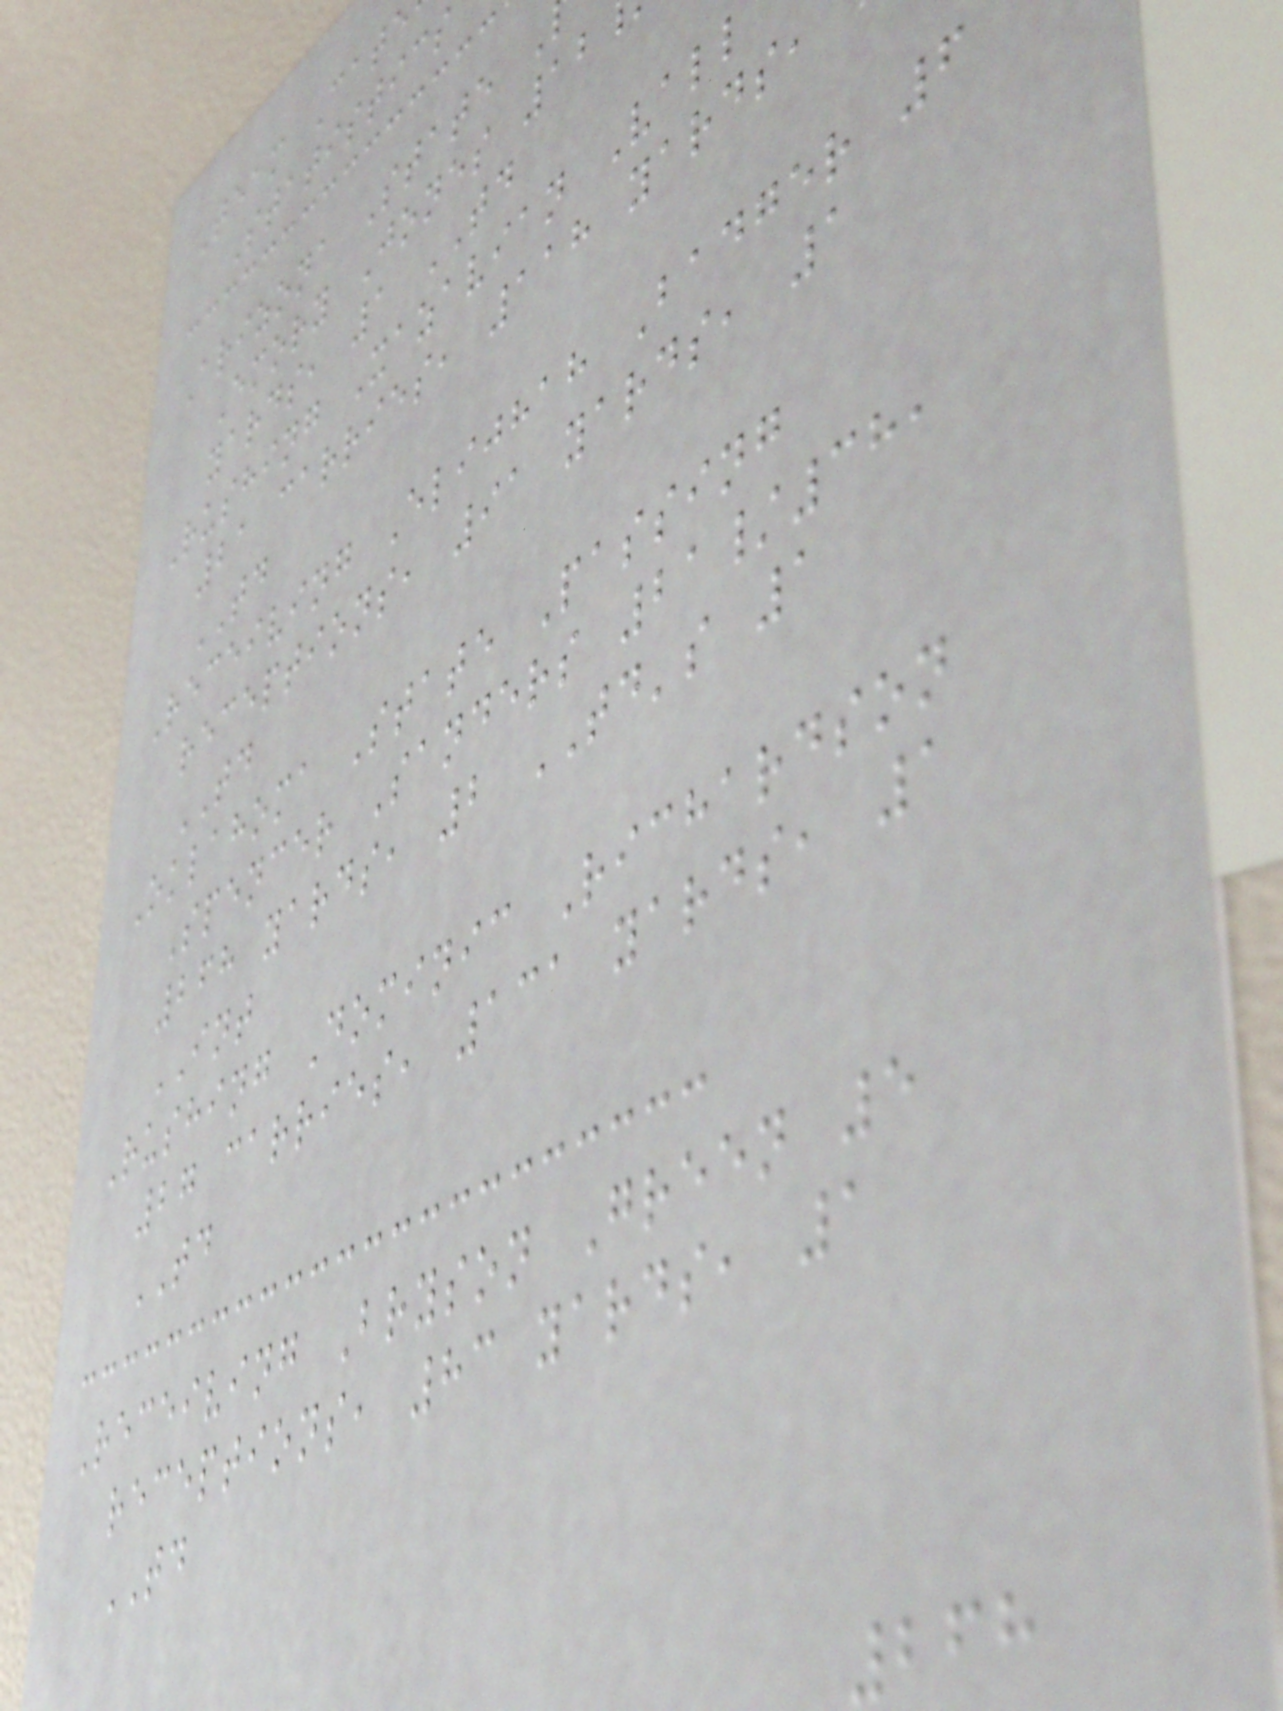Team Cate
Statistics
Arizona State
Emory Jones 12
yards, 1 TD
Rushing Xazavian Vall
21 carries, 118 yards,
TD
Receiving Elijhah Badger 6
receptions, 91 yards, 1
TD
Oklahoma State Passing
Spencer Sanders 21/38,
268 yards, 2 TD's 1
INT
Rushing Dominic Richardson
27 carries, 131 yards, 1
TD
Receiving Bryson Green 5
receptions, 83 yards, 1
TD
268
